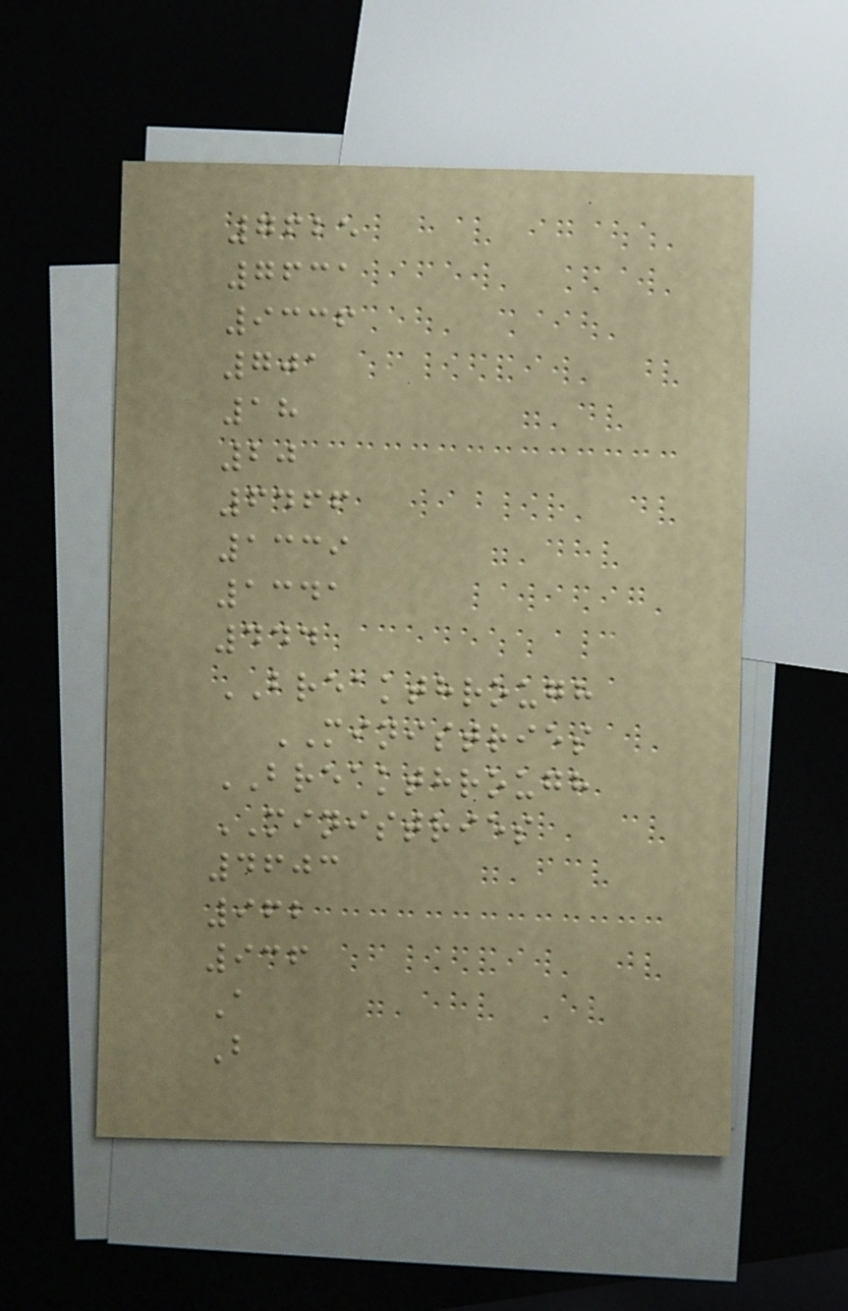7625
7631
9336
701
18
20
6466
1339
1341
444
BREAKTHROUGH
MINISTRIES
BREAKTHROUGH
MINISTRIES
4603
962
936
A
B
